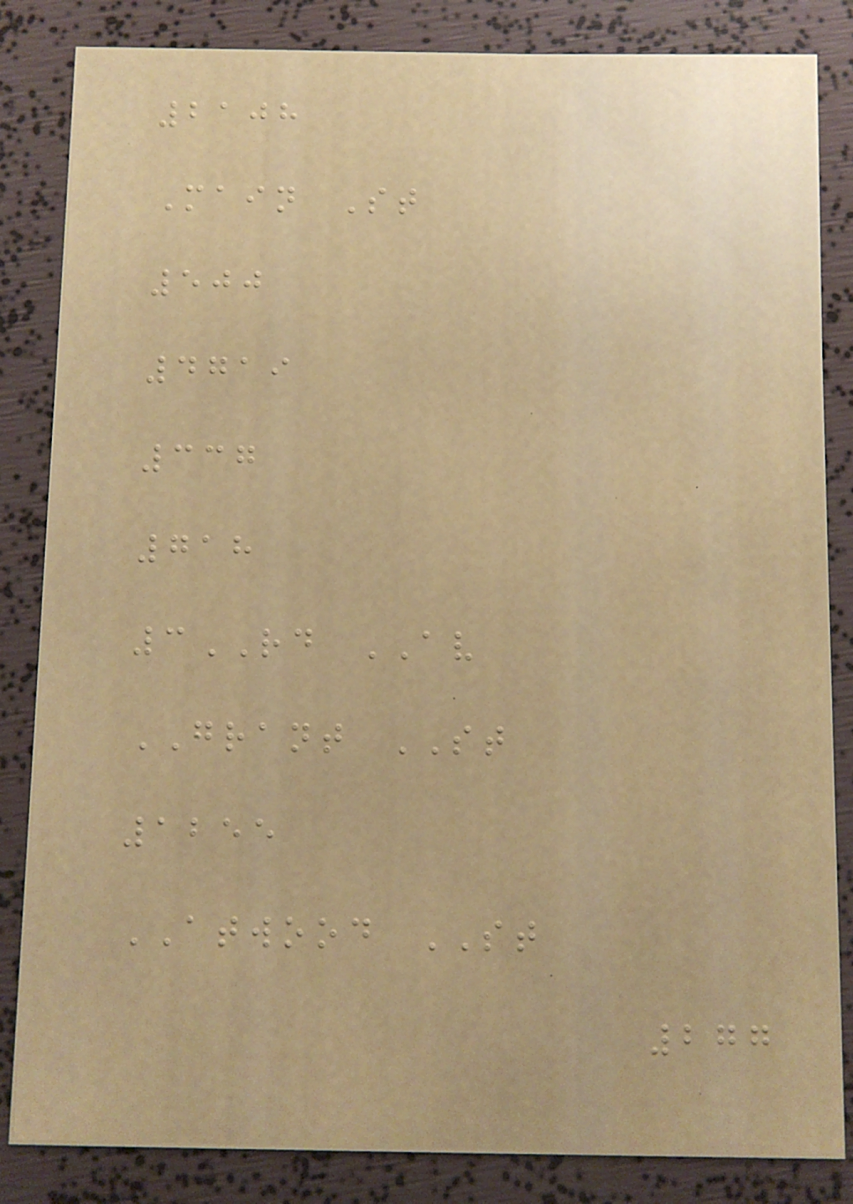2108
Main St
500
4719
337
718
3RD AV
GRANT ST
1255
ATWOOD ST
277
